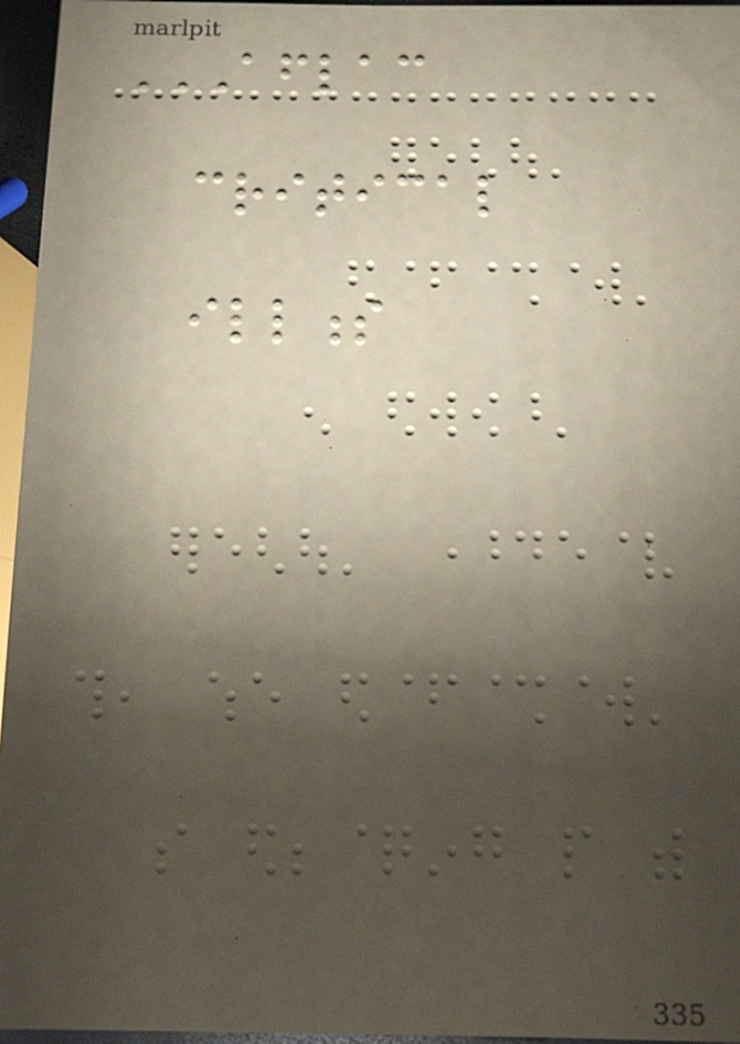AFLAC
CRITICAL
ILLNESS
